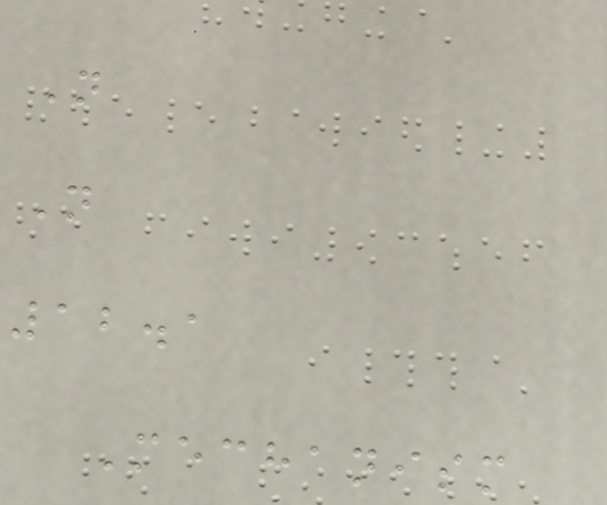N
N
12.1
Mechanism
